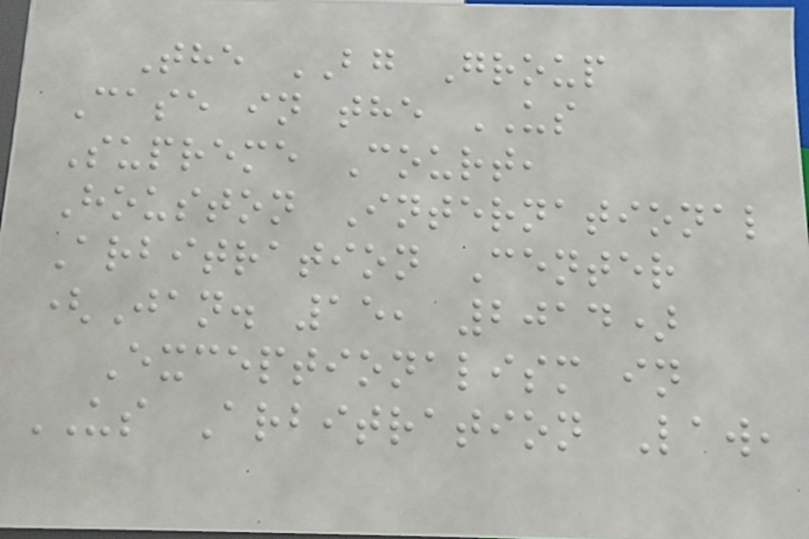The BG Group
Case in the US
Supreme Court,
Houston International
Arbitration Center
(Jan. 15, 2014)
Exceptionalism in
US Arbitration Law,
